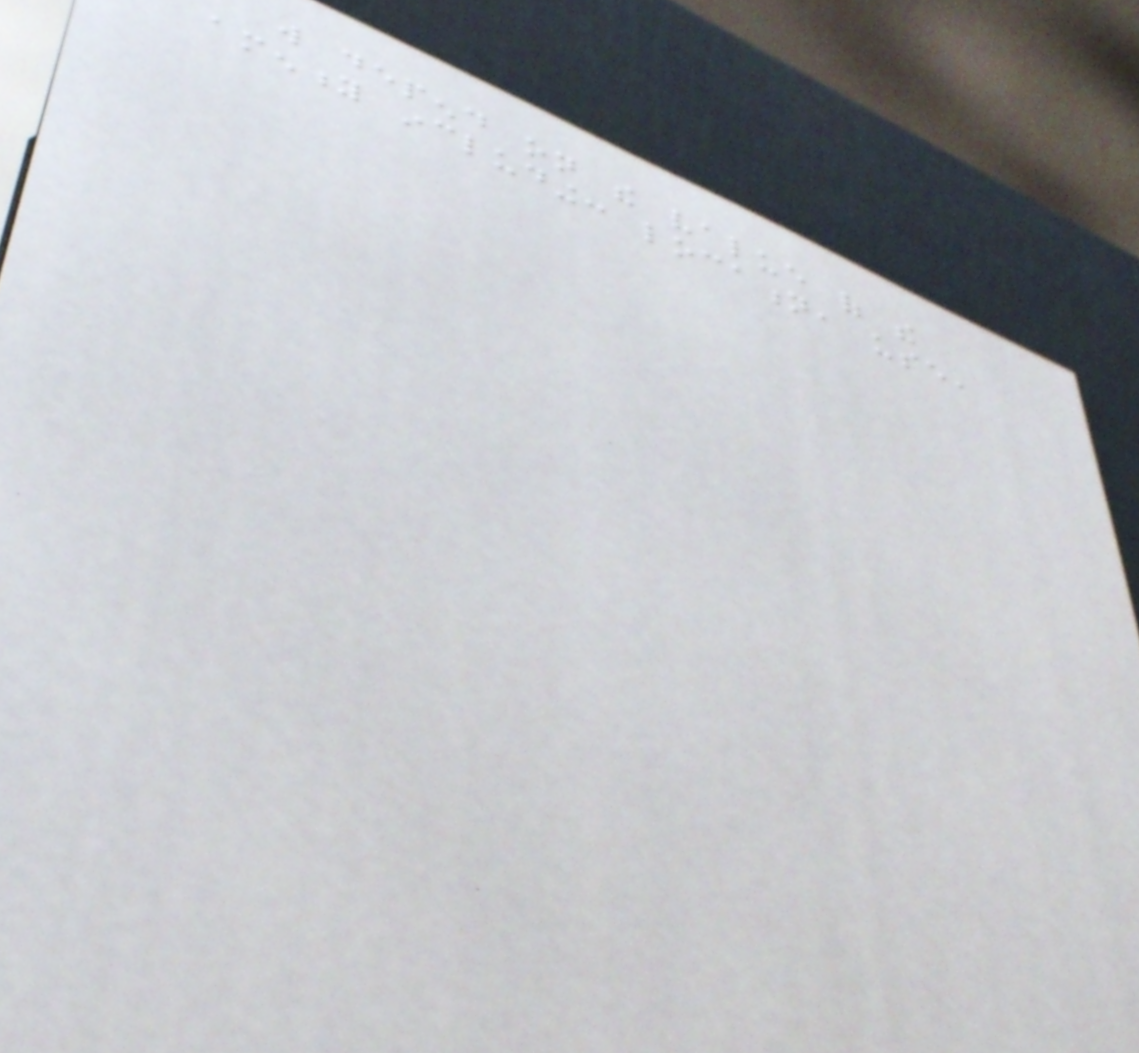will depend on the value of the
amenity including: location, use,
